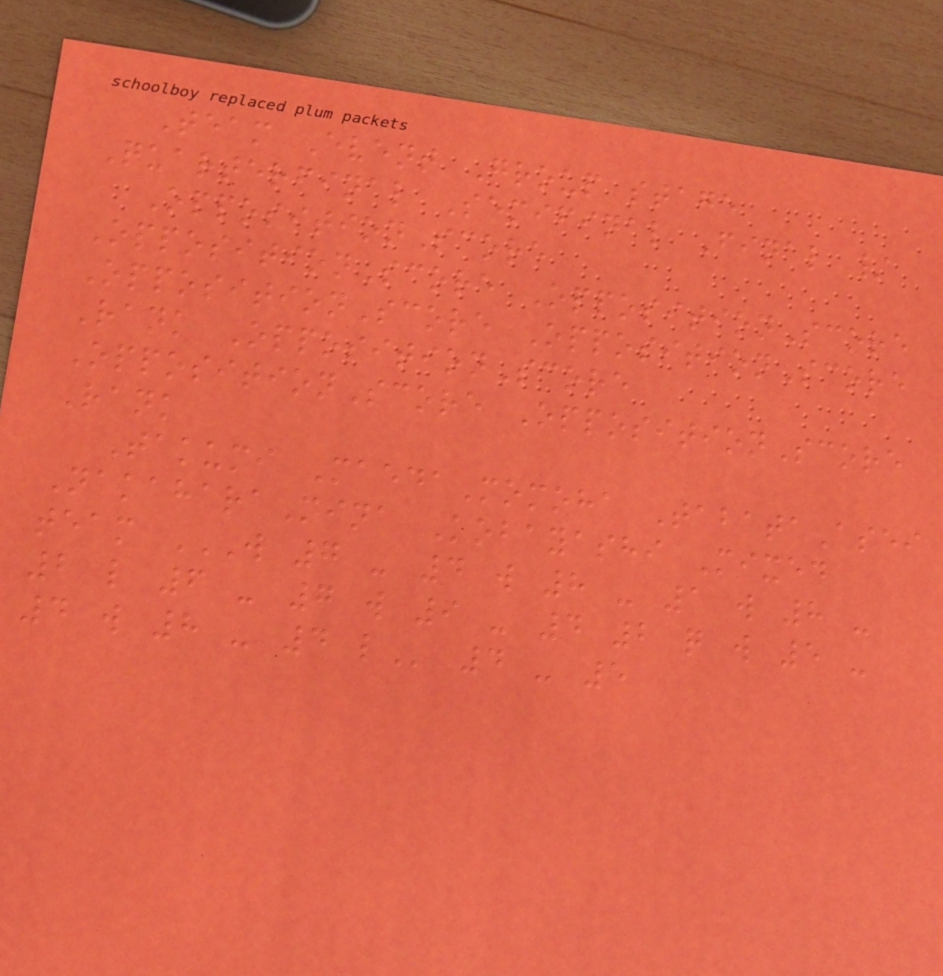Team Event Group stage
Quarterfinal Semifinal Final /
OppositionScore
OppositionScore OppositionScore
OppositionScore OppositionScore
Rank OppositionScore
OppositionScore OppositionScore
Rank
Takumi MaedaMomoha TabataAsei
NakaharaMina Kobayashi Mixed
team W 7 - 4 W 8 - 1 W 8 -
2 L 6 - 7 W 9 - 4 2 Q W 5 -
4 W 8 - 4 L 4 - 5
